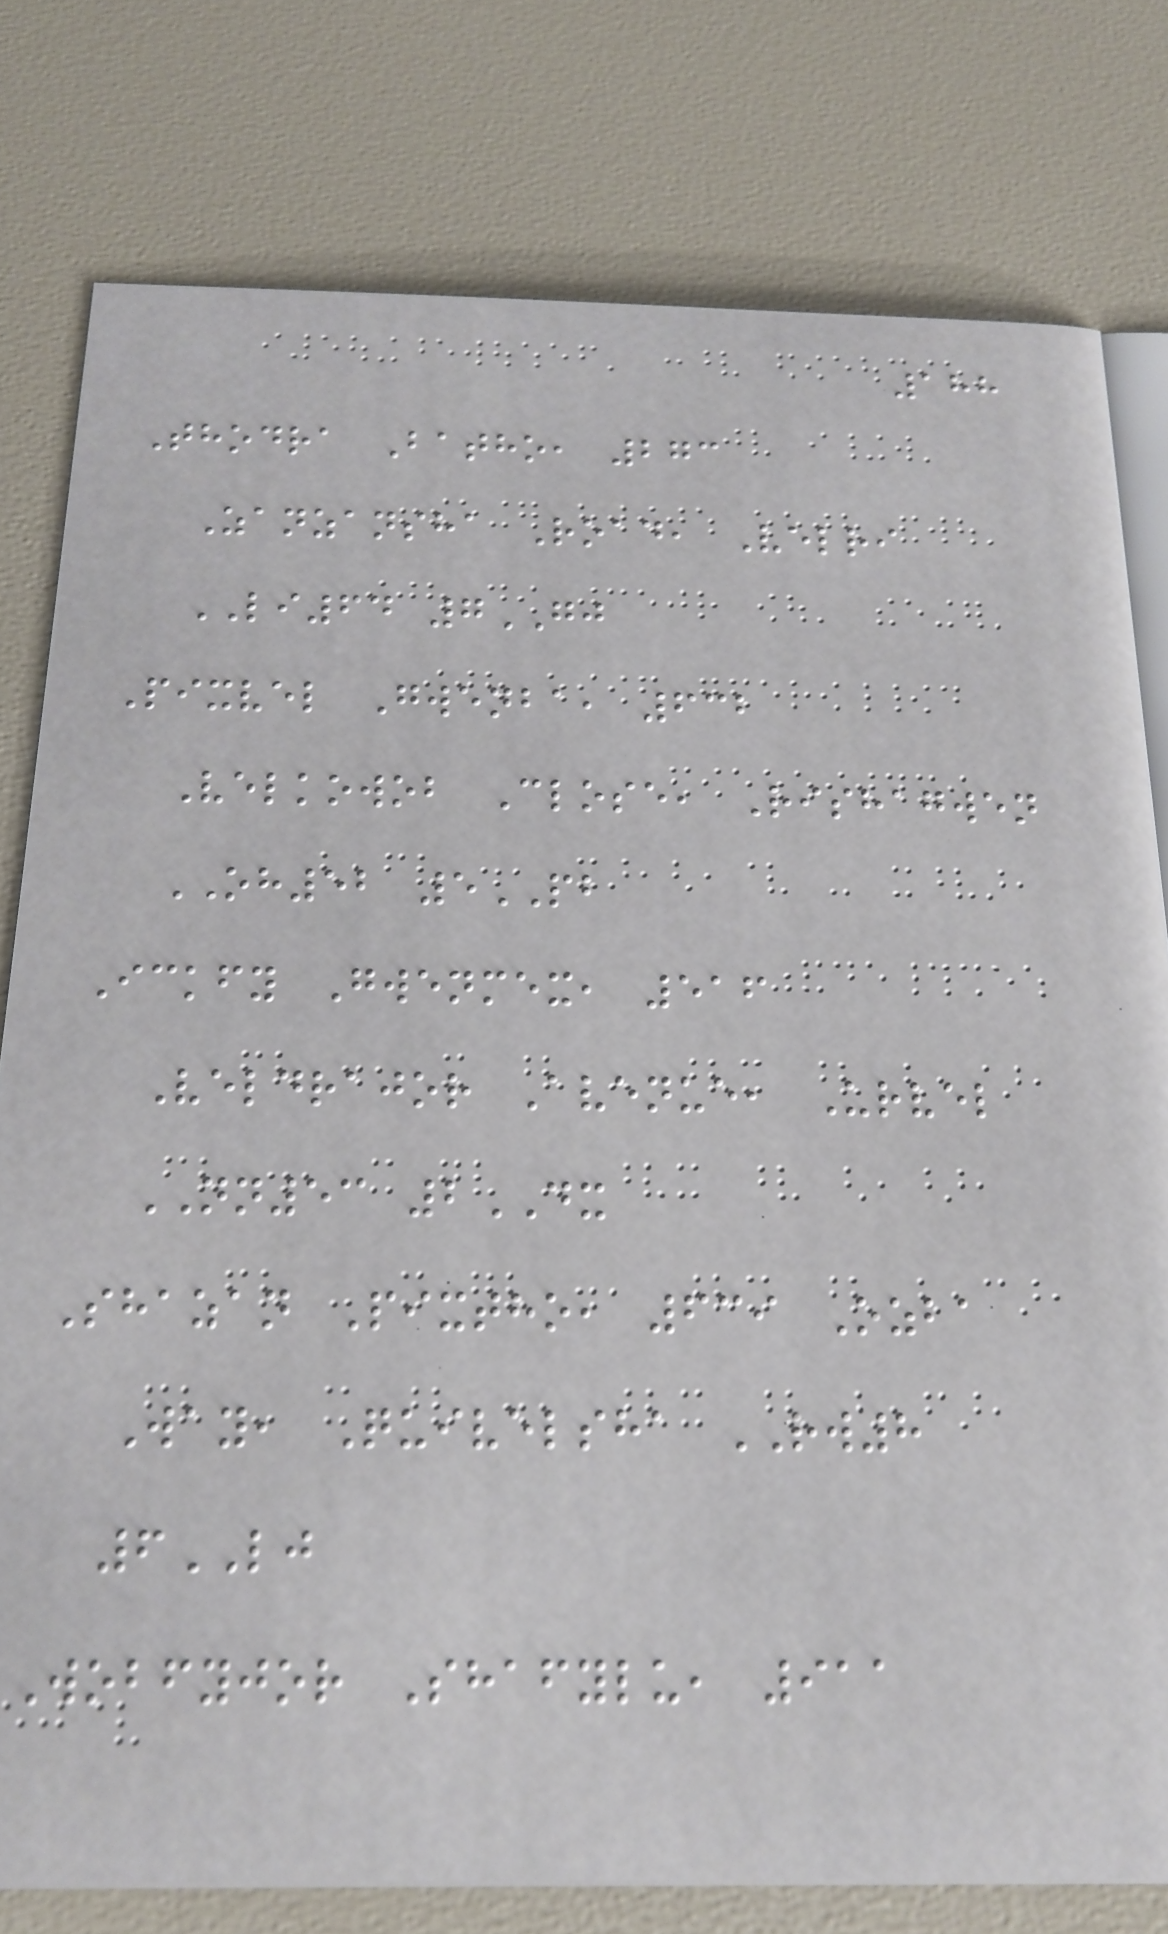188
Thodra Batho, 273
Zanzansha Road, Velri
LI64 7GJ
Pixvel Gwenba, 632
Velkowob Close, Rishagwen
OH52 5PB
Ickfy Gwenmex, 516
Veldrajor Avenue, Urvel
NN53 2DX
Shazan Pixtho, 639 Ozba
Way, Quivelsha RW8
6LJ
Wobfyjor Shafylu, 911
